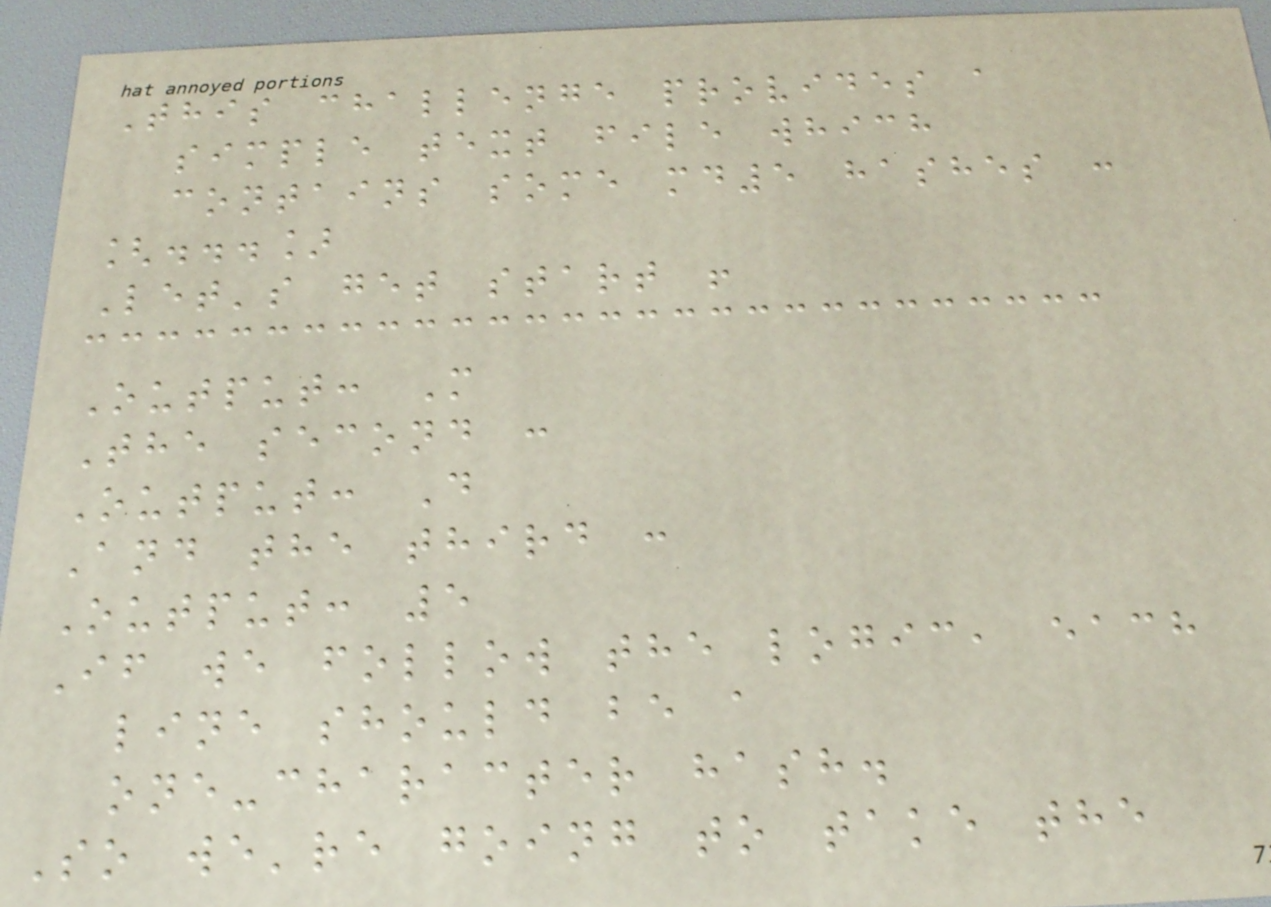This challenge provides a
simple text file which
contains some md5 hashes :
[...]
Let's get start !
Output: M
The second :
Output: D
And the third :
Output: 5
If we follow the logic, each
line should be a
one-character hash.
So we're going to take the
